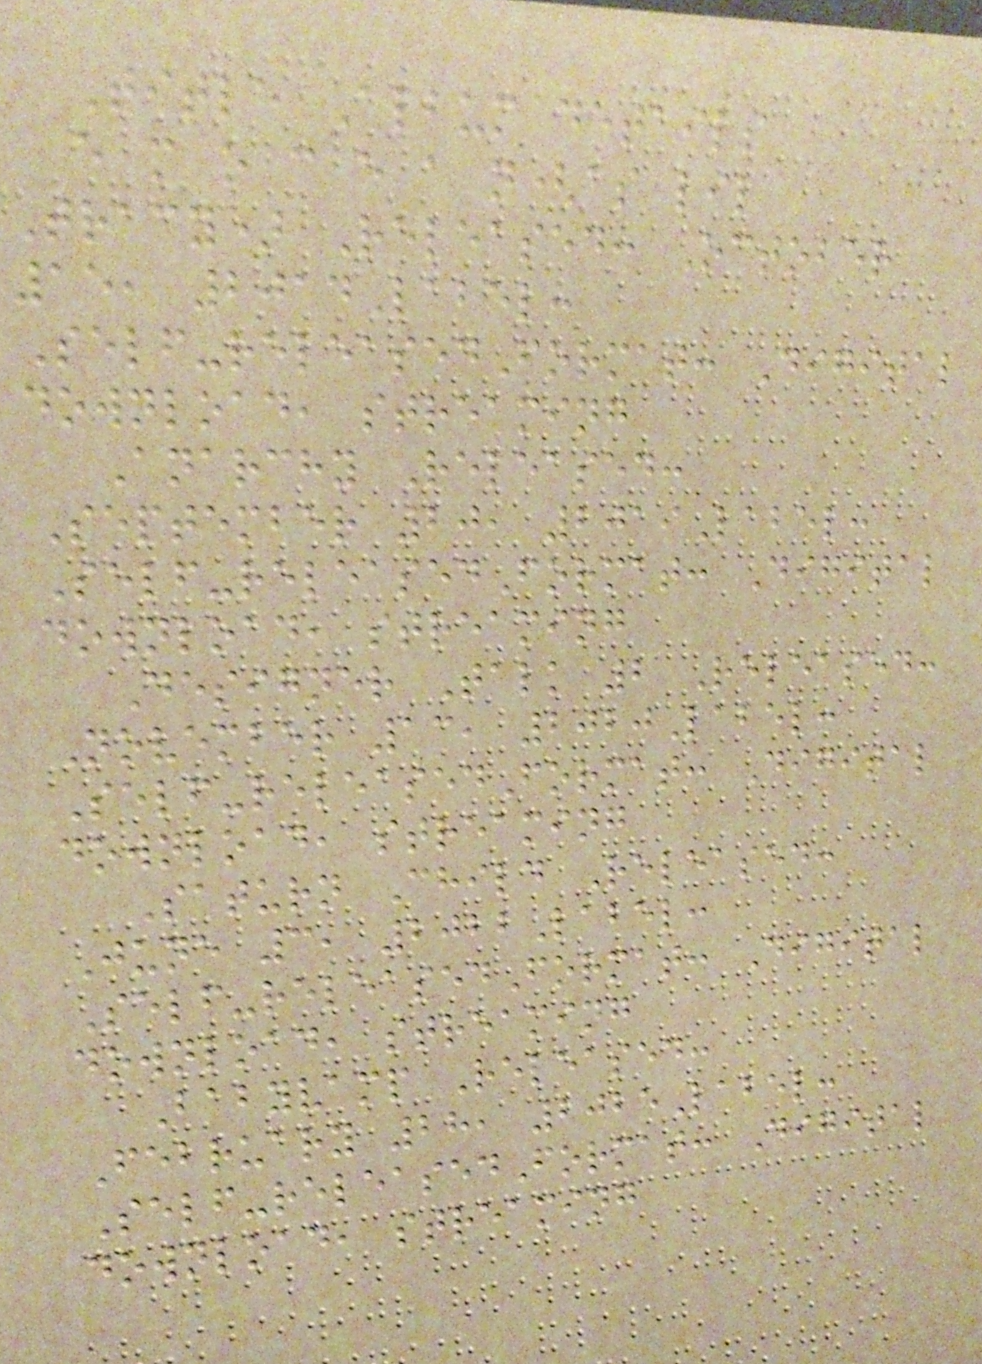Title Album details
e m o c e a n(as lil
Tracy) Released: October
15, 2014Label:
Self-releasedFormat: Digital
download, streaming
Anarchy Released:
September 20, 2019Label:
Self-releasedFormat: Digital
download, streaming
Designer Talk 2 Released:
November 13, 2020Label:
Self-releasedFormat: Digital
download, streaming
Saturn Child Released:
June 3, 2022Label:
Self-releasedFormat: Digital
download, streaming
Babyvamp Released:
February 28, 2025Label:
Self-releasedFormat: Digital
download, streaming
